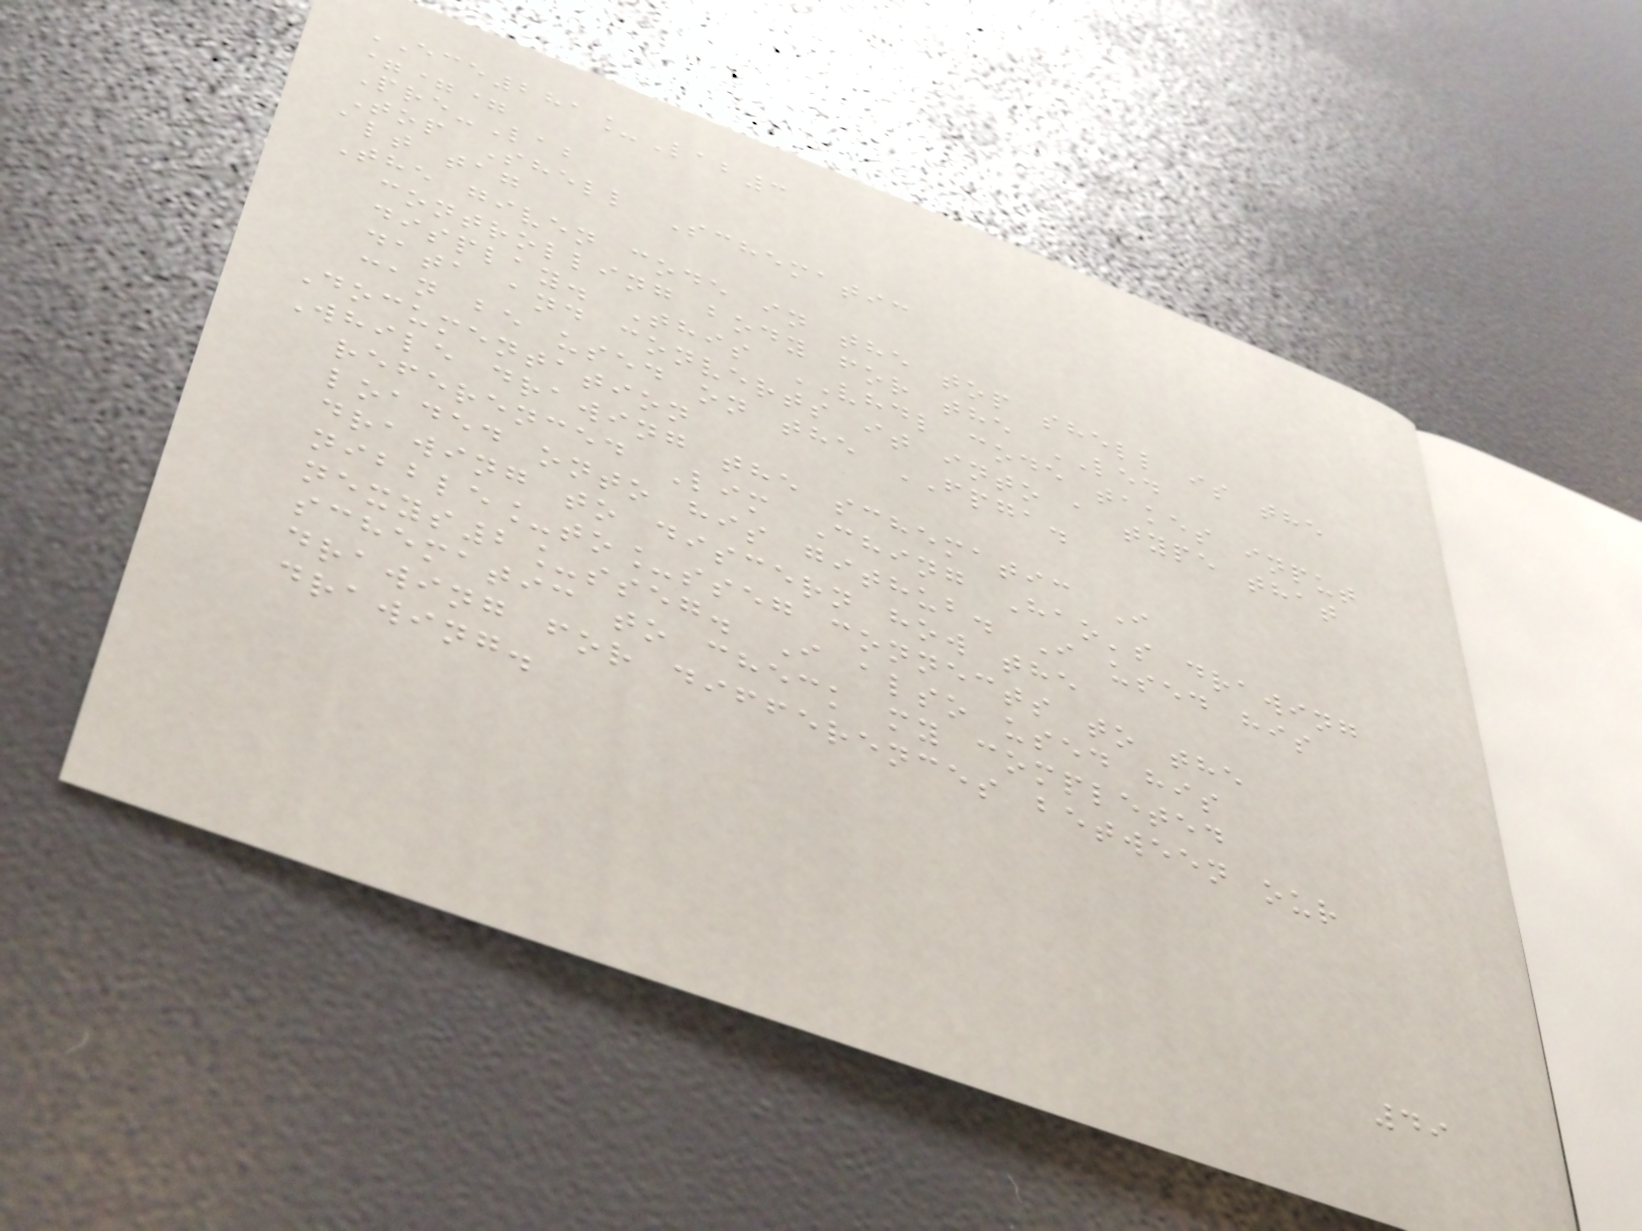ECE281_Lab3
===
Pre-Lab
Top Shell Schematic
alt tag
The given code in the top shell is the
controlling body for the LED
display. This VHDL code takes input
data and converts it into a type that
can be used on the FPGA.
Documentation
While drawing the schematic I
referenced Lim Ching Hao's drawing
loaded onto his github. I used his
drawing to discern how the
nibble_to_sseg connects to the
nexys2_sseg. I also used his
schematic to check my completed
drawing for differences between our
drawing.
49
